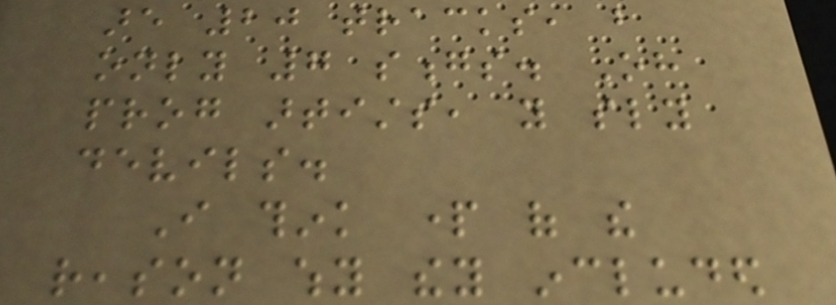are 20 tracks, but
only 7 songs. Oh
prog artists, you sly
devils.
I think part of the
reason why they included
